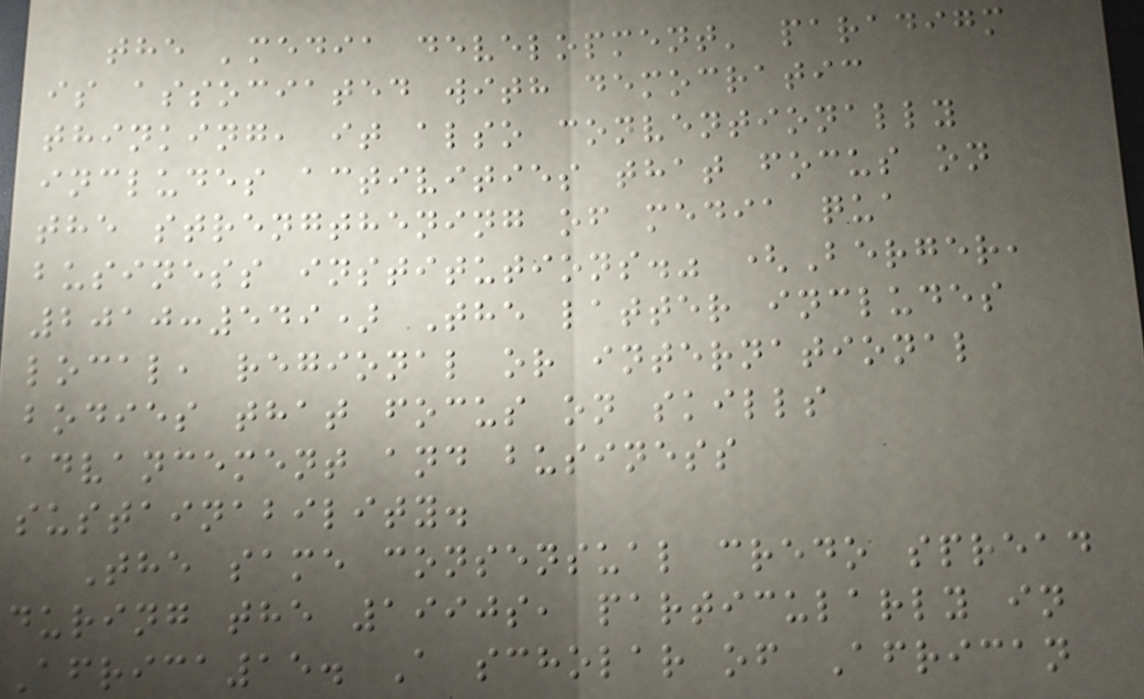the 'media development' paradigm
is associated with democratic
thinking, it also conventionally
includes activities that focus on
the strengthening of media qua
business institutions." (Berger,
2010:549) The latter includes
local, regional or international
bodies that focus on skills
advancement and business
sustainability.
The same consensual credo spread
during the 1990s, particularly in
Africa15. A scholar of African
